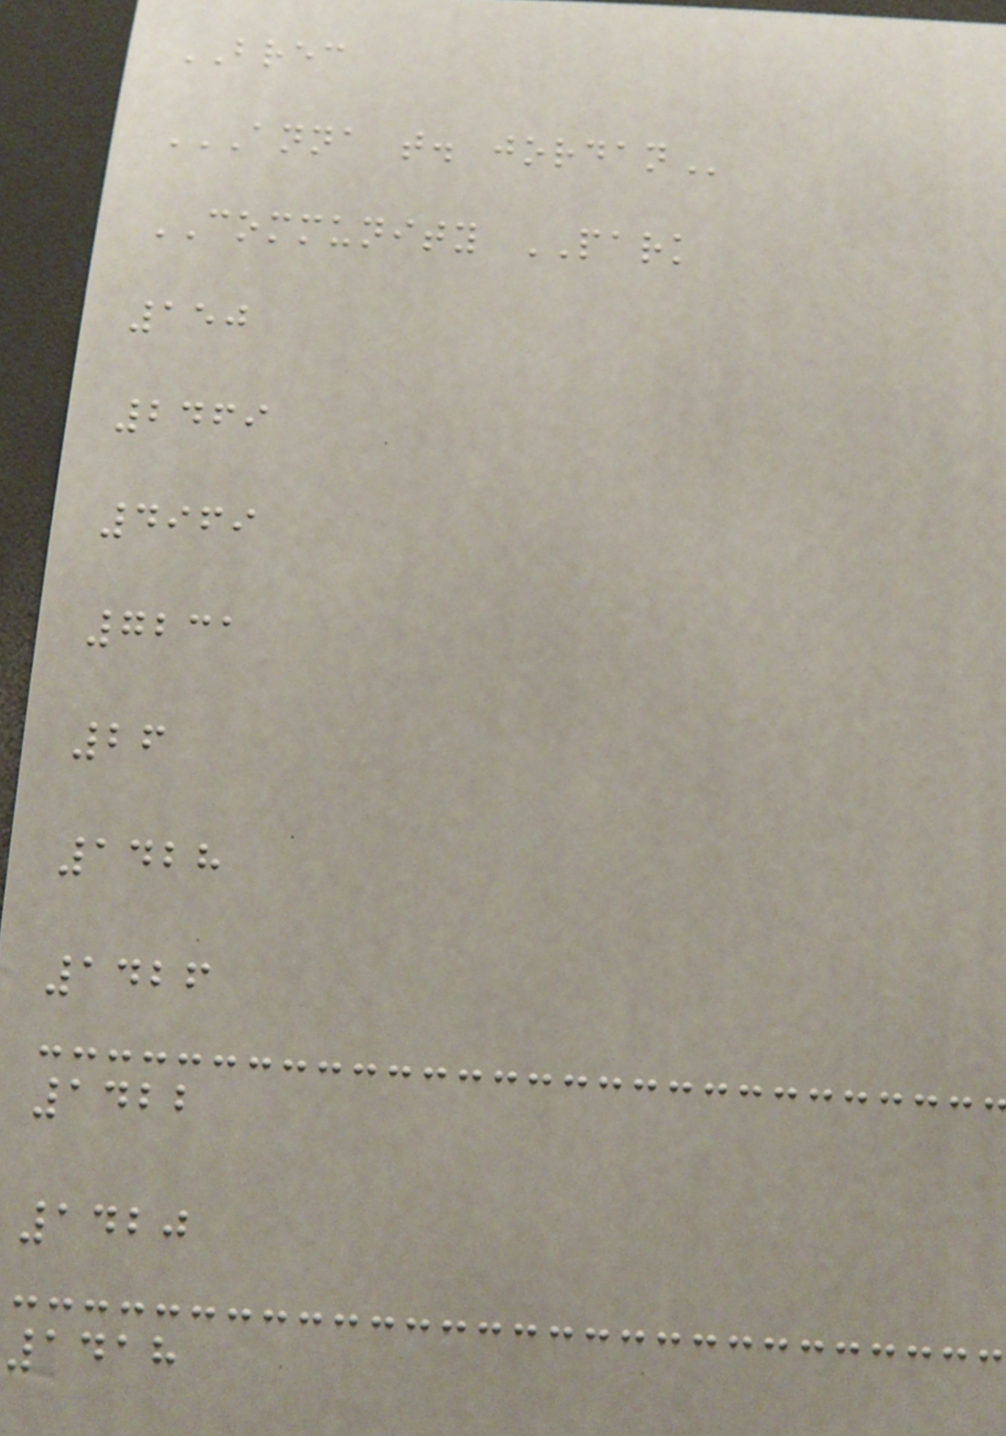BREC
ANNA T. JORDAN
COMMUNITY PARK
150
2469
4969
7231
26
1428
1426
1422
1420
1418
